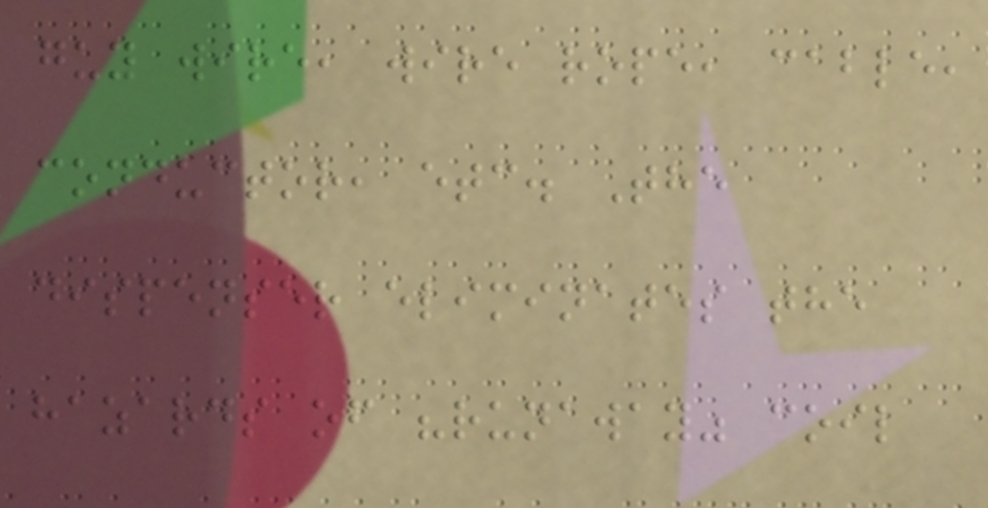guy wire, wire rope, cable,
conductor, etc. The
dispenser eliminates the
hazards of "runaway" coil
